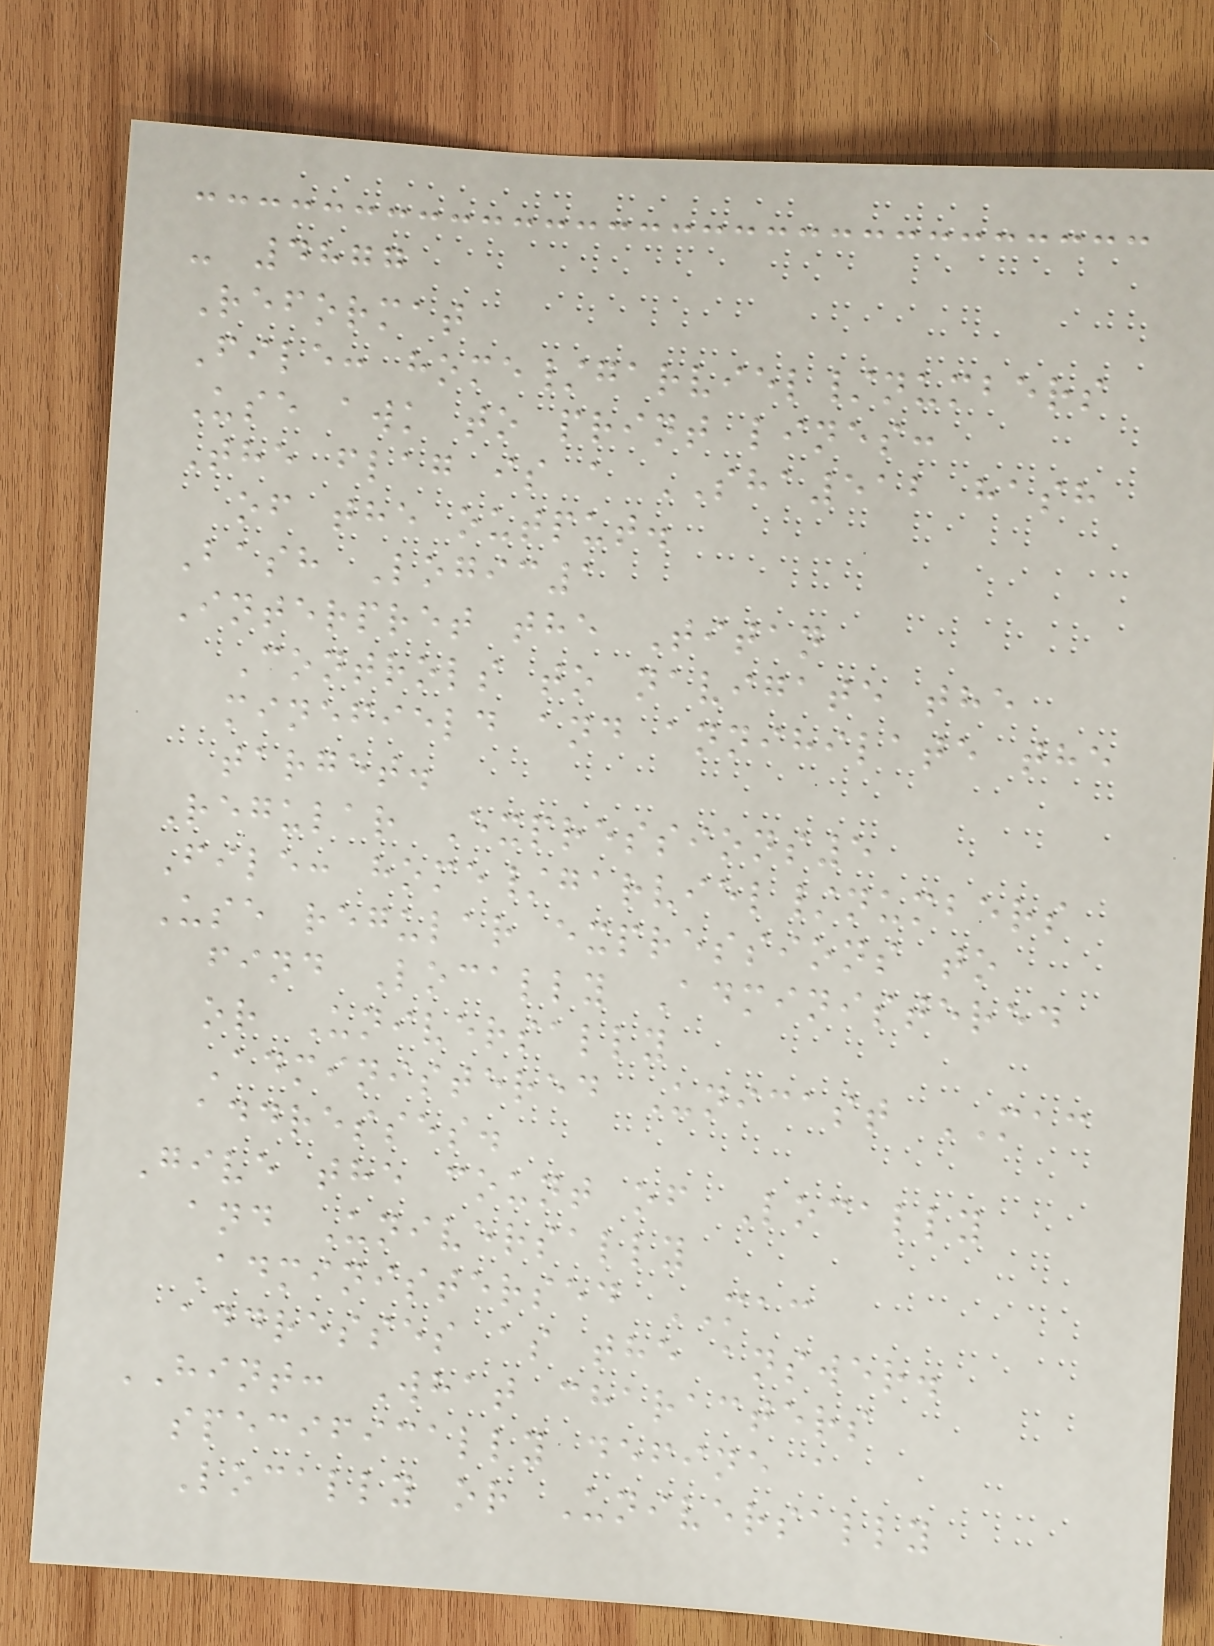- 4877
Reformat
File: home/garviel/numbers
Use awk to print lines:
The flag is a SHA512 hash
of the output.
Bash Logic1
Interpret the Titan
Controls to navigate the
minefield and annihilate the
target.
Regular Expressions5
File: home/garviel/numbers
Use regular expressions to
find Locally Administered
or Universally
Administered Unicast MAC
addresses.
Give the count of Locally
and Universally
Administersed MAC
addresses as the answer.
HINT: What characters
specifically define a
Locally or Universally
